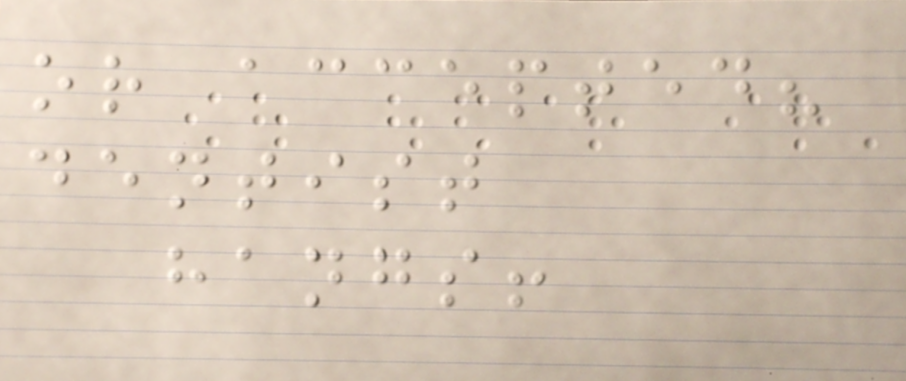or accepted?
dentist
hangs!
